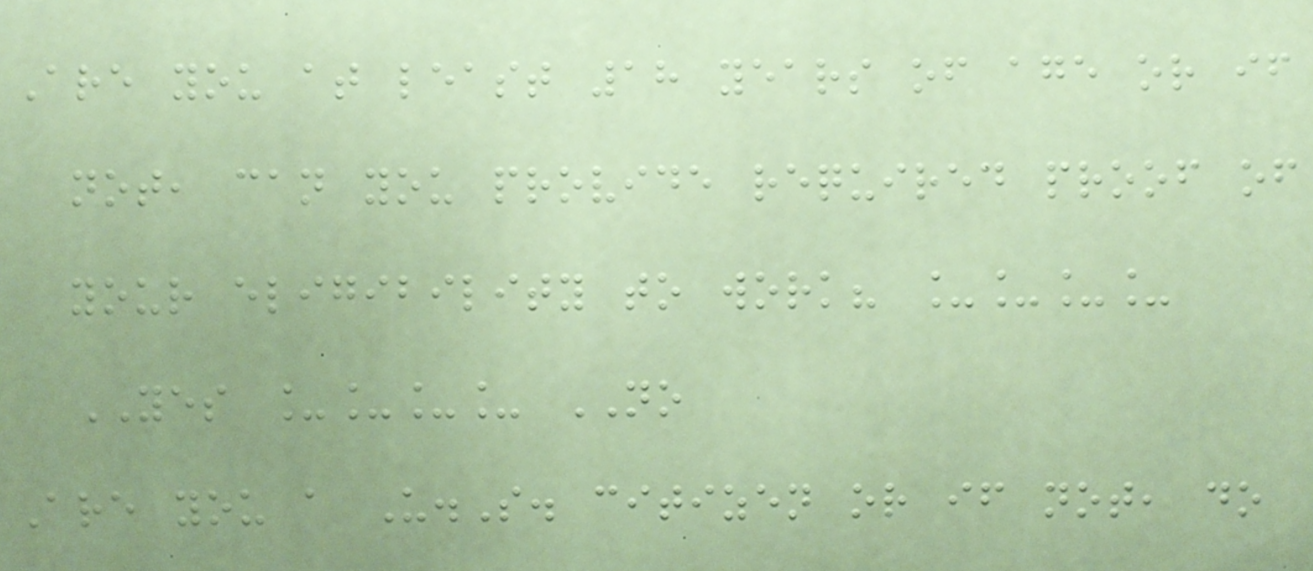Are you at least 18 years of age or if
not, can you provide required proof of
your eligibility to work? ____
YES ____ NO
Are you a U.S. citizen or if not, do
